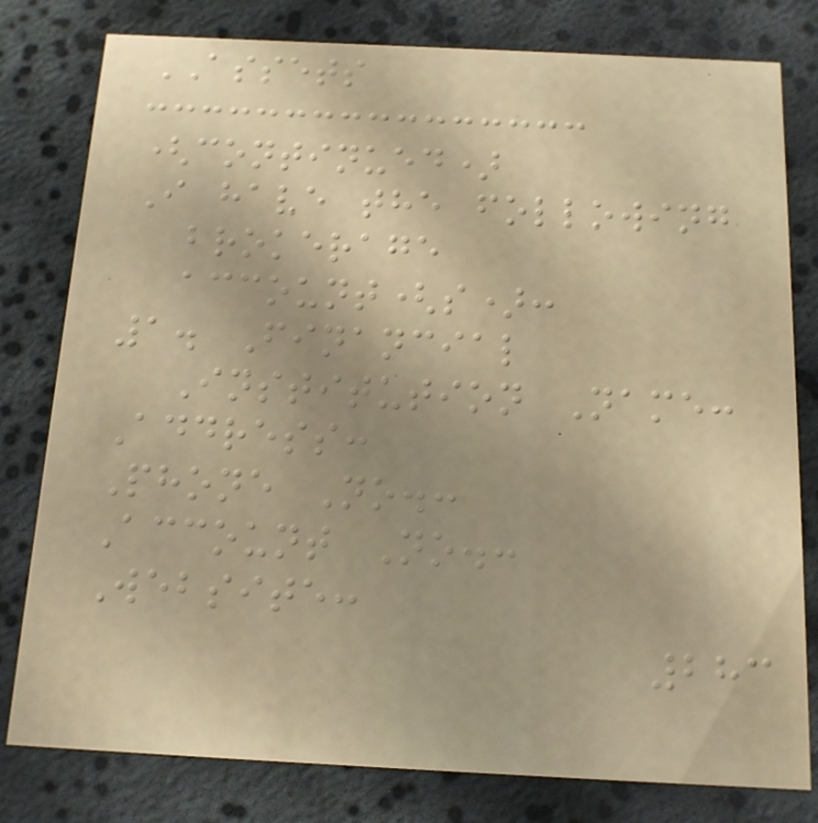ASSETS
(continued)
I have the following
brokerage
account(s):
1. Financial
Institution Name:
Address:
Phone No.:
Account No.:
Website:
283
